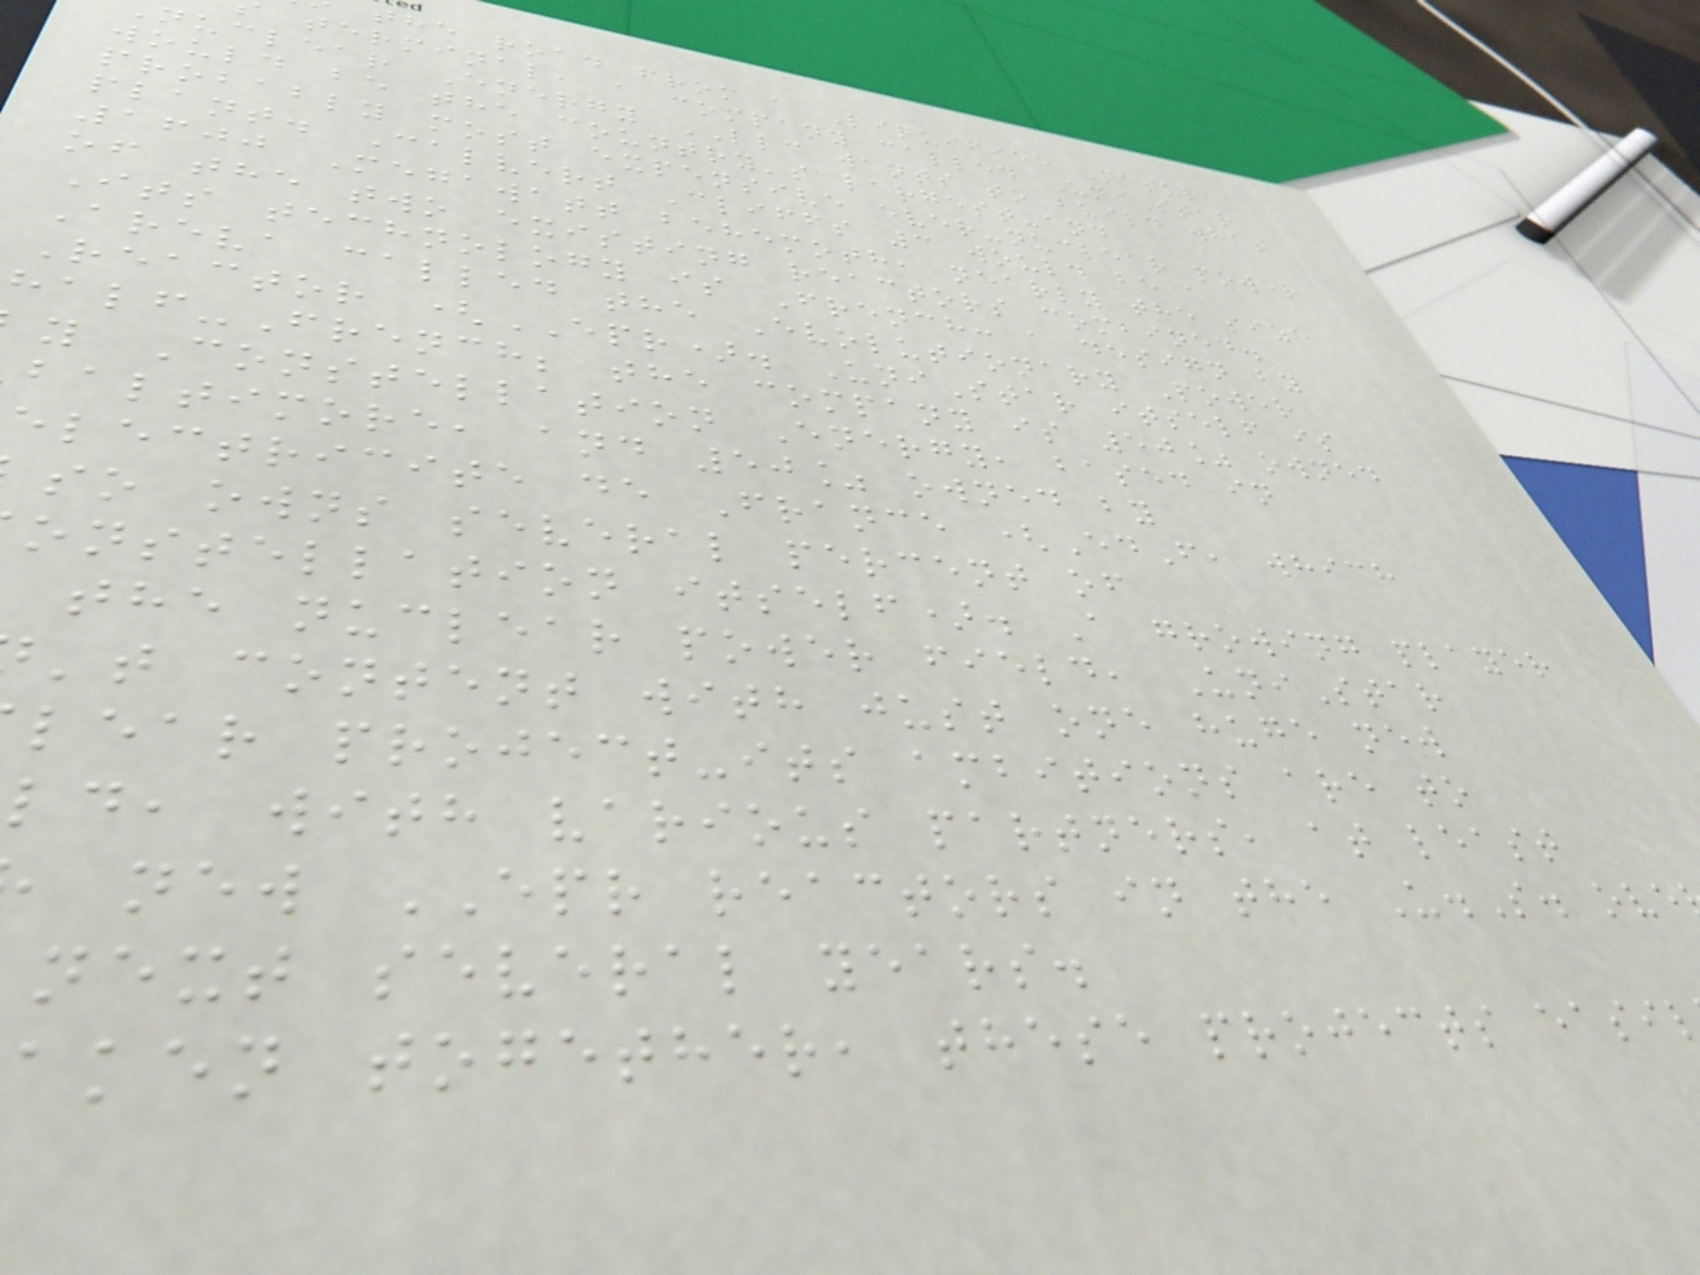the road from a Liquified Natural
terminal, a company called UniStar
nuclear Energy LLC wants to build what
would be the country's largest-and
probably most expensive ever-nuclear power
plant. Calvert Cliffs 3 would be a
1600 Megawatt behemoth, nearly the size
of the two existing reactors combined.
Its technology is French: a design by
Areva called the Evolutionary Power
Reactor (EPR). UniStar itself is
half-French; the company is 50% owned
y Constellation Energy, based in
baltimore, and 50% owned by
electricite de France (EdF, which
so owns several percent of
onstellation itself). A growing player
the nuclear power field, UniStar
't content with just one huge new
lear project-its ambitions are to
ld, with various partners, at least
new EPR reactors in the U.S. ove
next several years.
aken together, these projects easi
